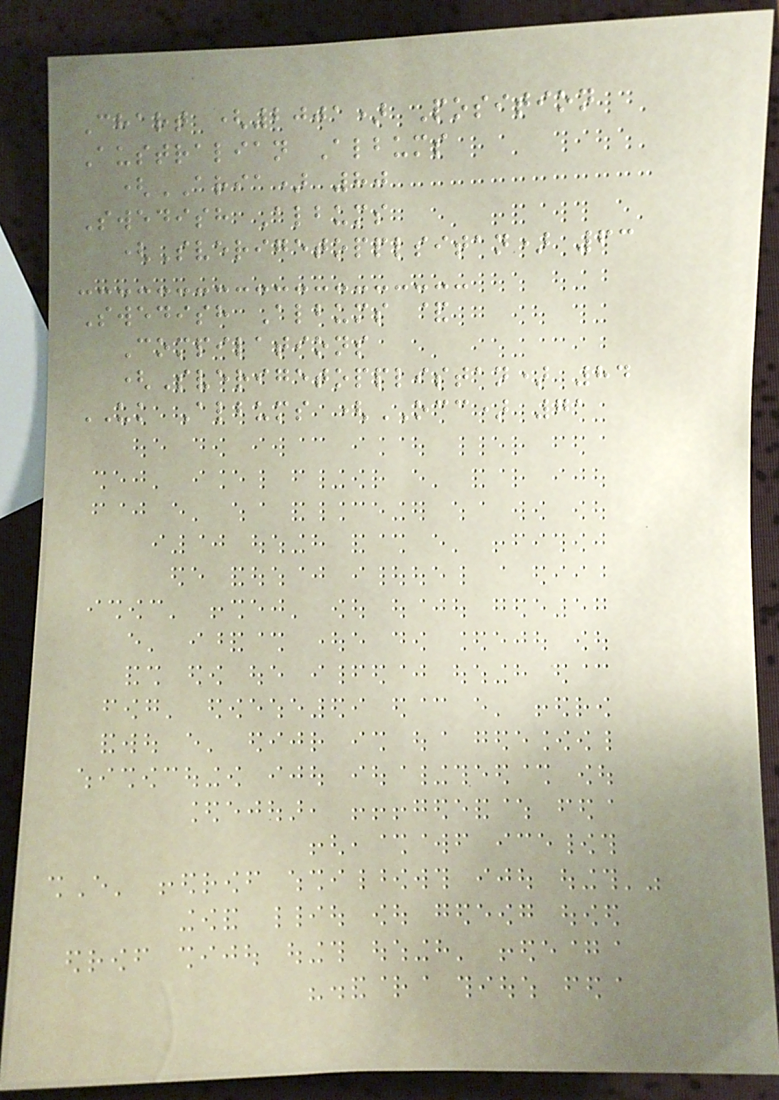Chart (2001) Position
Australian Albums
(ARIA) 80
Swedish Albums
(Sverigetopplsitan) 63
Swedish Albums &
Compilations
(Sverigetopplistan) 84
UK Albums (OCC) 71
